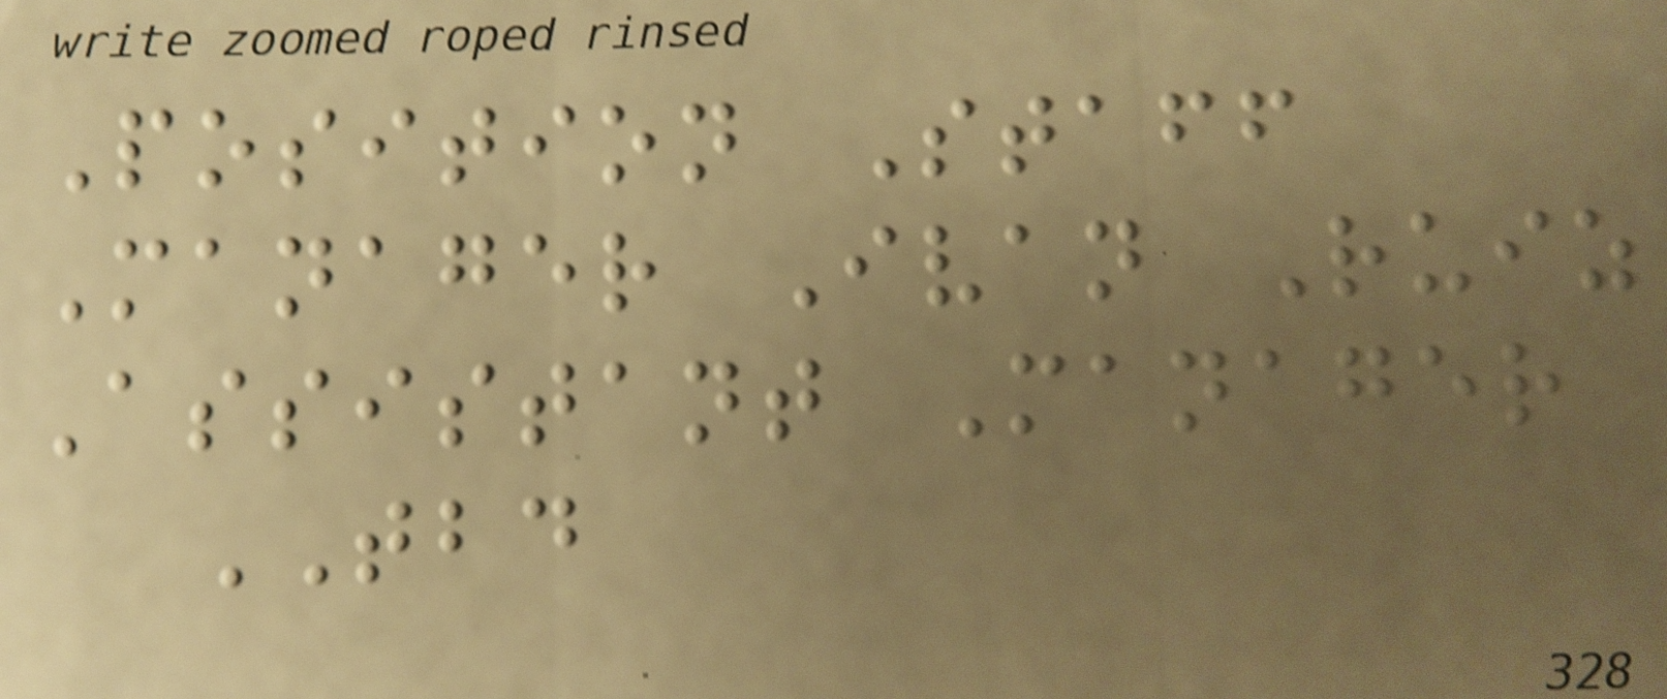Position Staff
Manager Ivan Ruiz
Assistant Manager
TBD
